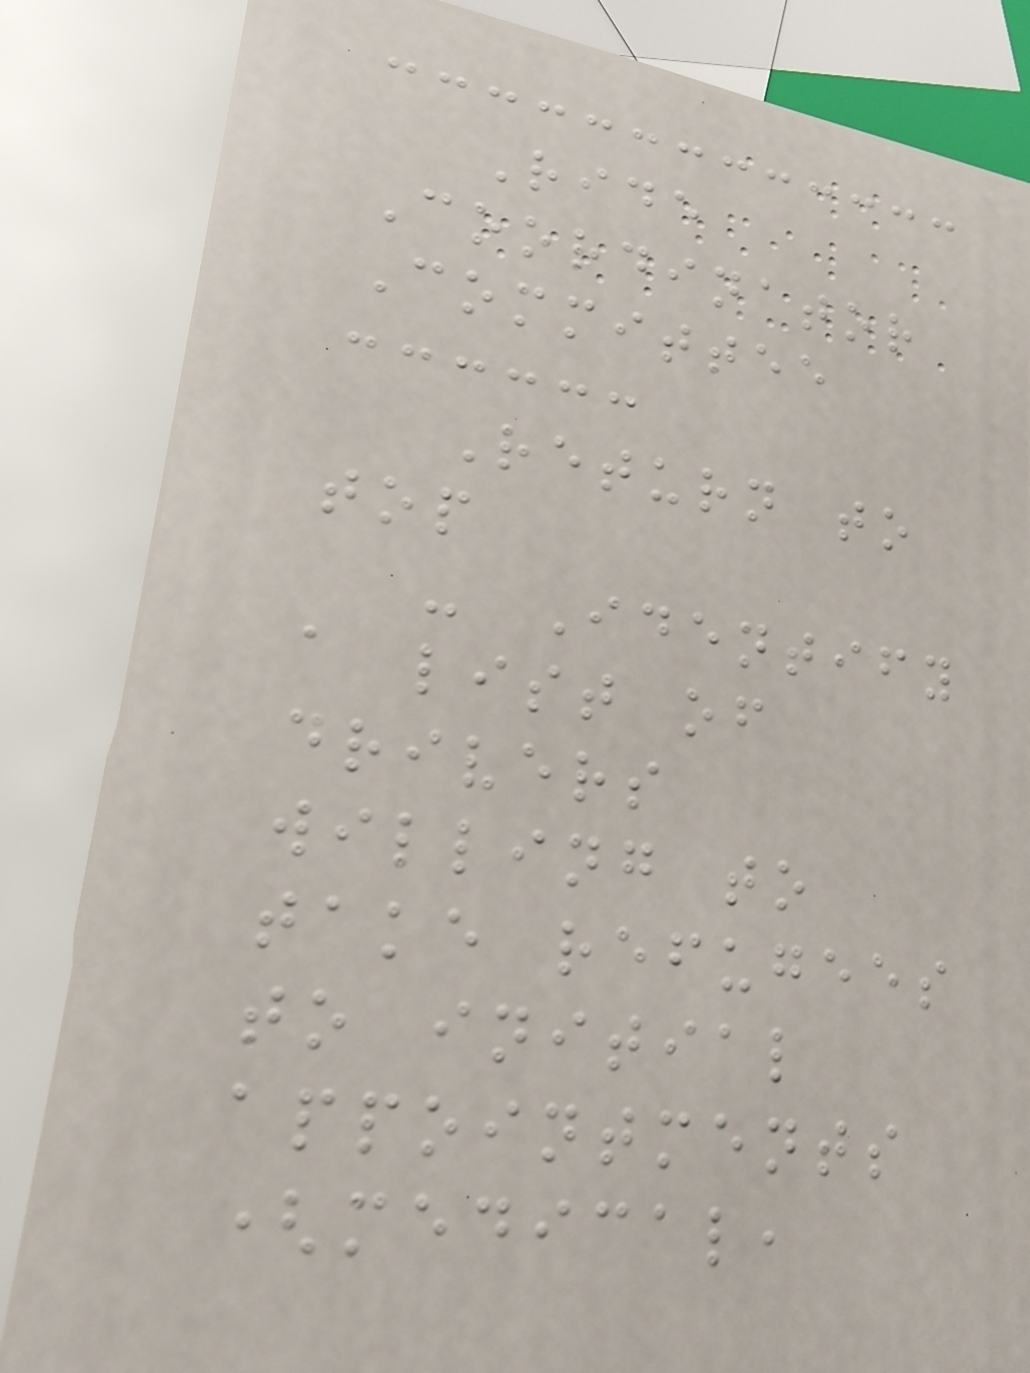Ride
Coordinator
Committee
Return to
top
- Identify
a list of
drivers
willing to
take refugees
to initial
appointments
(medical,
